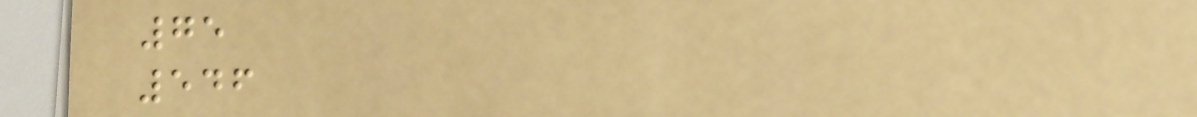75
546
